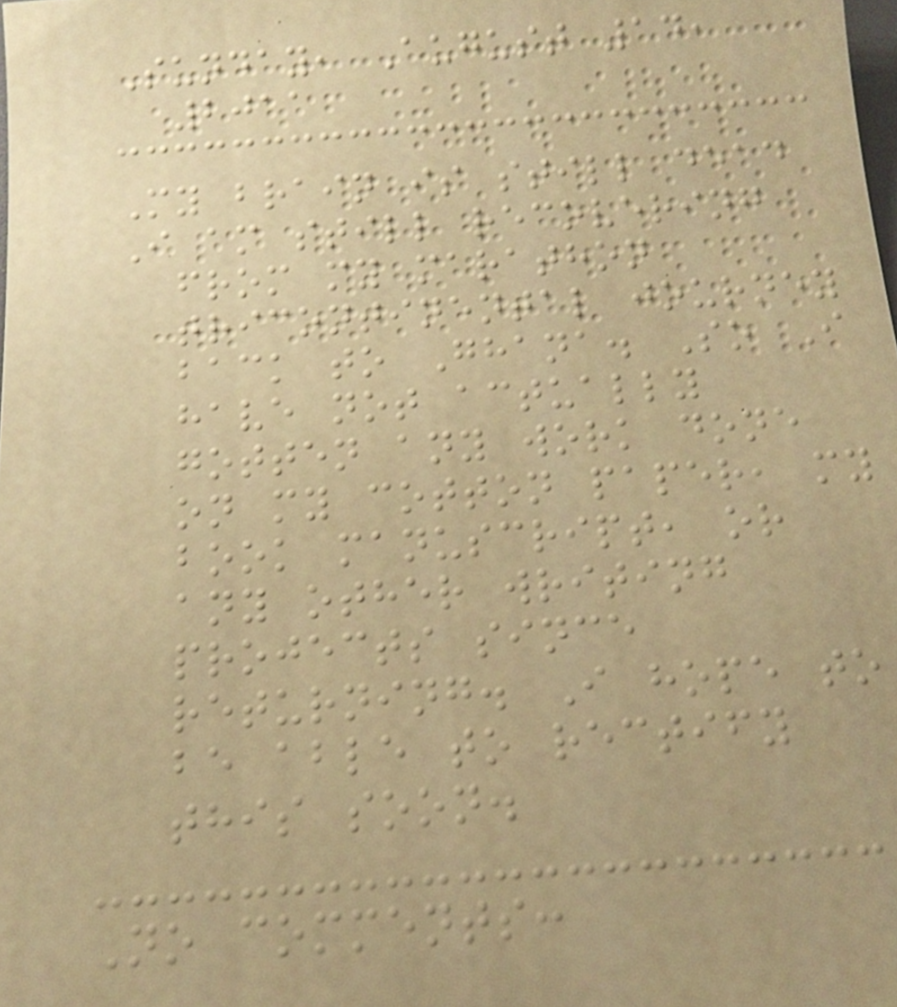Sunday, August 14,
2011
My brain is still dead
I am still recovering
from my marathon
tricontinental journey
back to Ghana. So I
have not actually
gotten any work done
on my cotton paper, my
book manuscript, or
any other writing
projects since
returning. I hope to
be able to rectify
this soon.
No comments:
